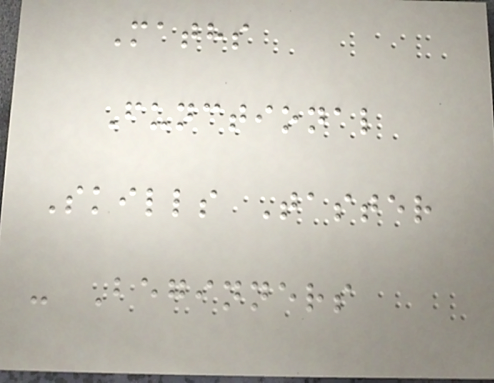Maths
Functional
Skills Taster
- Beginners
